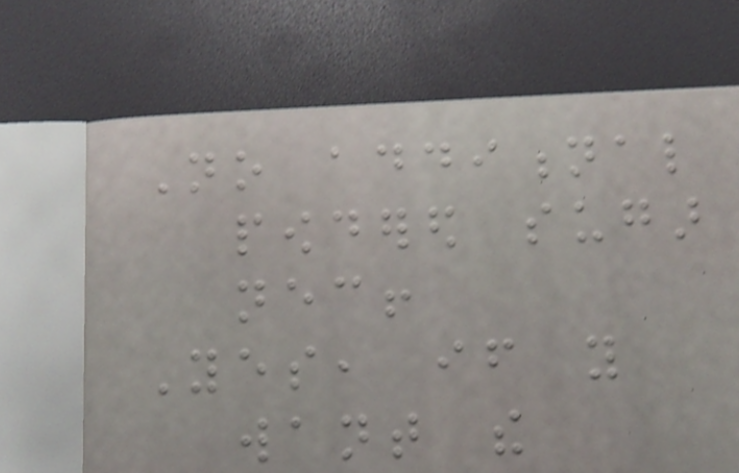No additional
powdered sugar
necessary!
Yes, if you
want the
